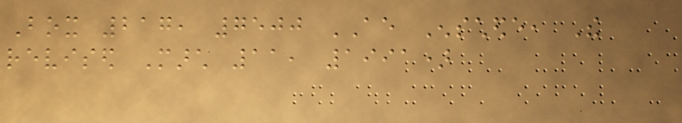Box 217, 7500 AE Enschede, The
revised March 11, 1991)
